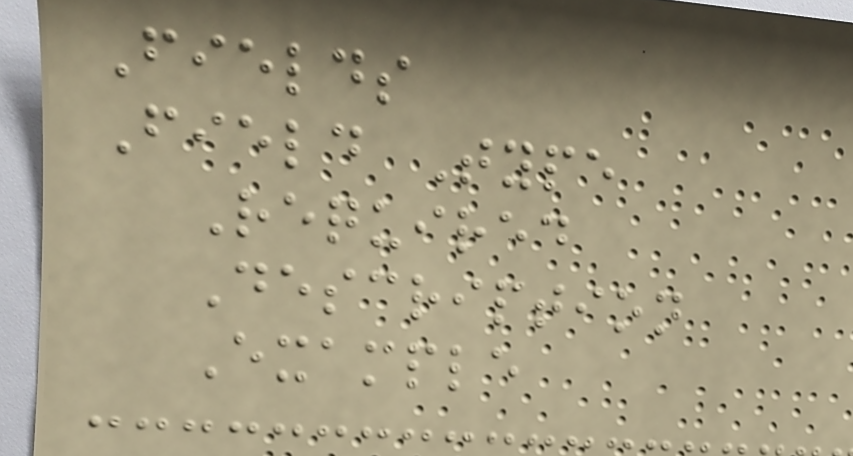Fields
Field Type
Required
Description
Example
